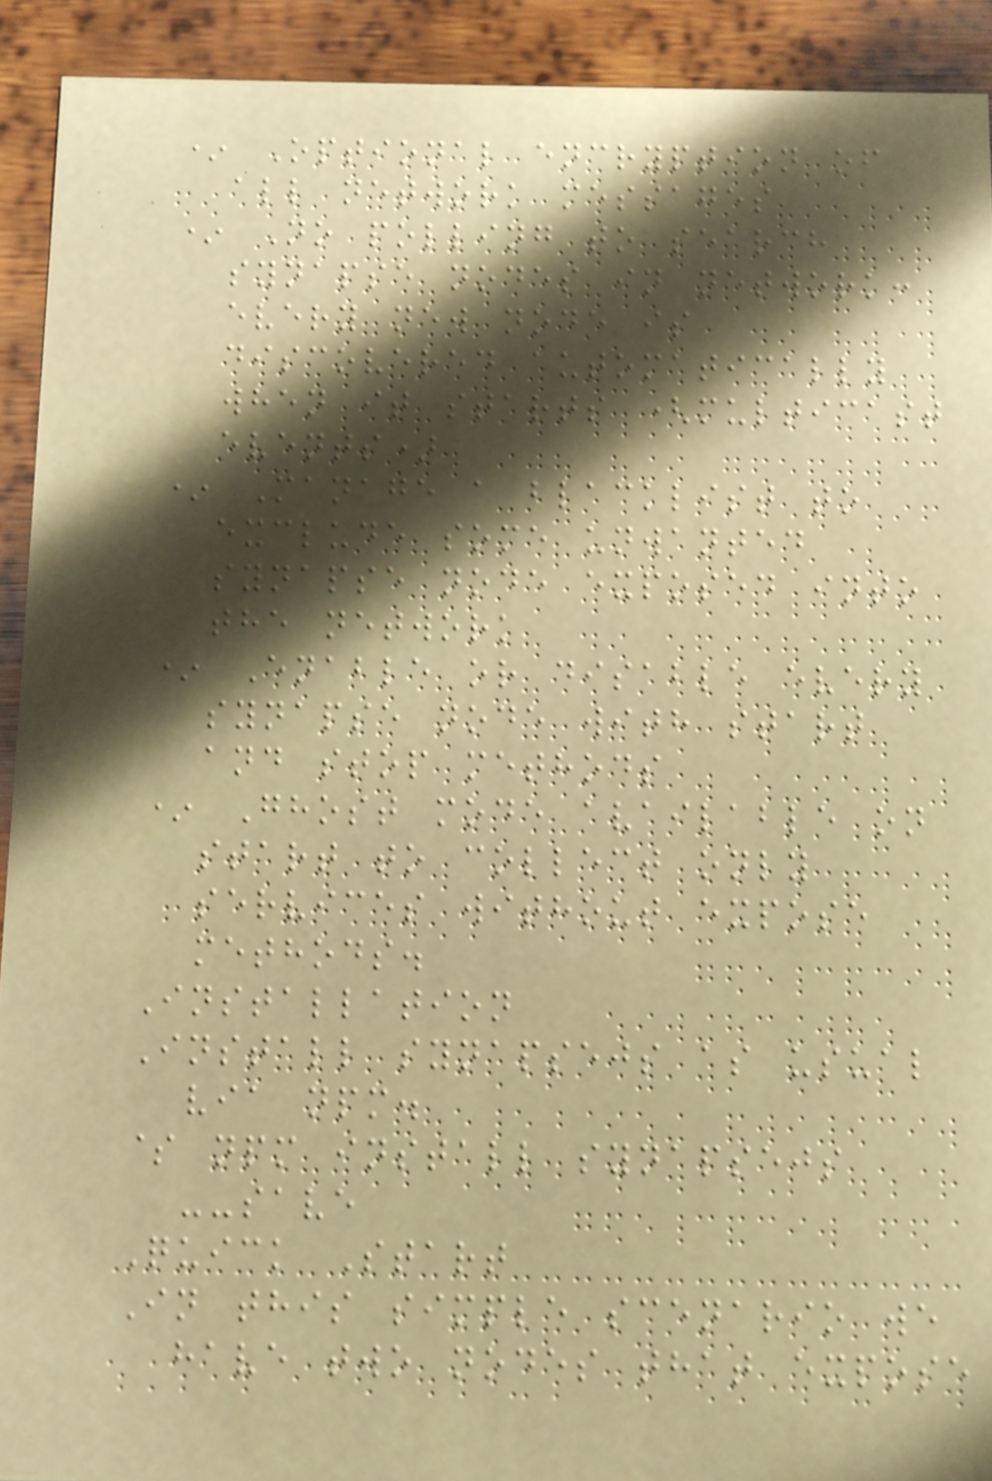* Optional encryption of
all network messages
* No polling to search
synapse nodes in network:
every new node is
discovered automatically
when it starts (multicast
events)
* Manage a blacklist to
exclude some unwanted
synapse node exposed into
the network
* Enable or disable every
synapse node with start
and stop methods
* Ghost mode available on
start to collect only
services without expose
methods.
Installation
Install synapsejs as usual
via npm.
$ npm install synapsejs
--save
Quick Start
In this simple scenario we
have two nodes that expose
